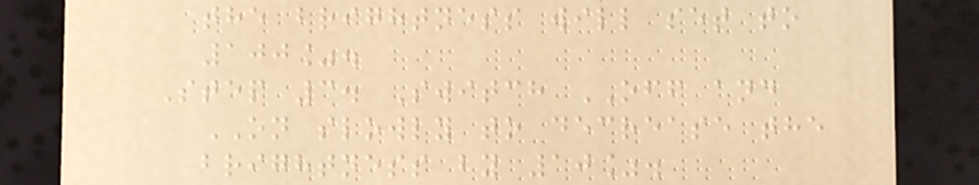the brightness will set to
100%.
Step 3. Switch OFF and
ON slowly to decrease the
brightness by 10%.
